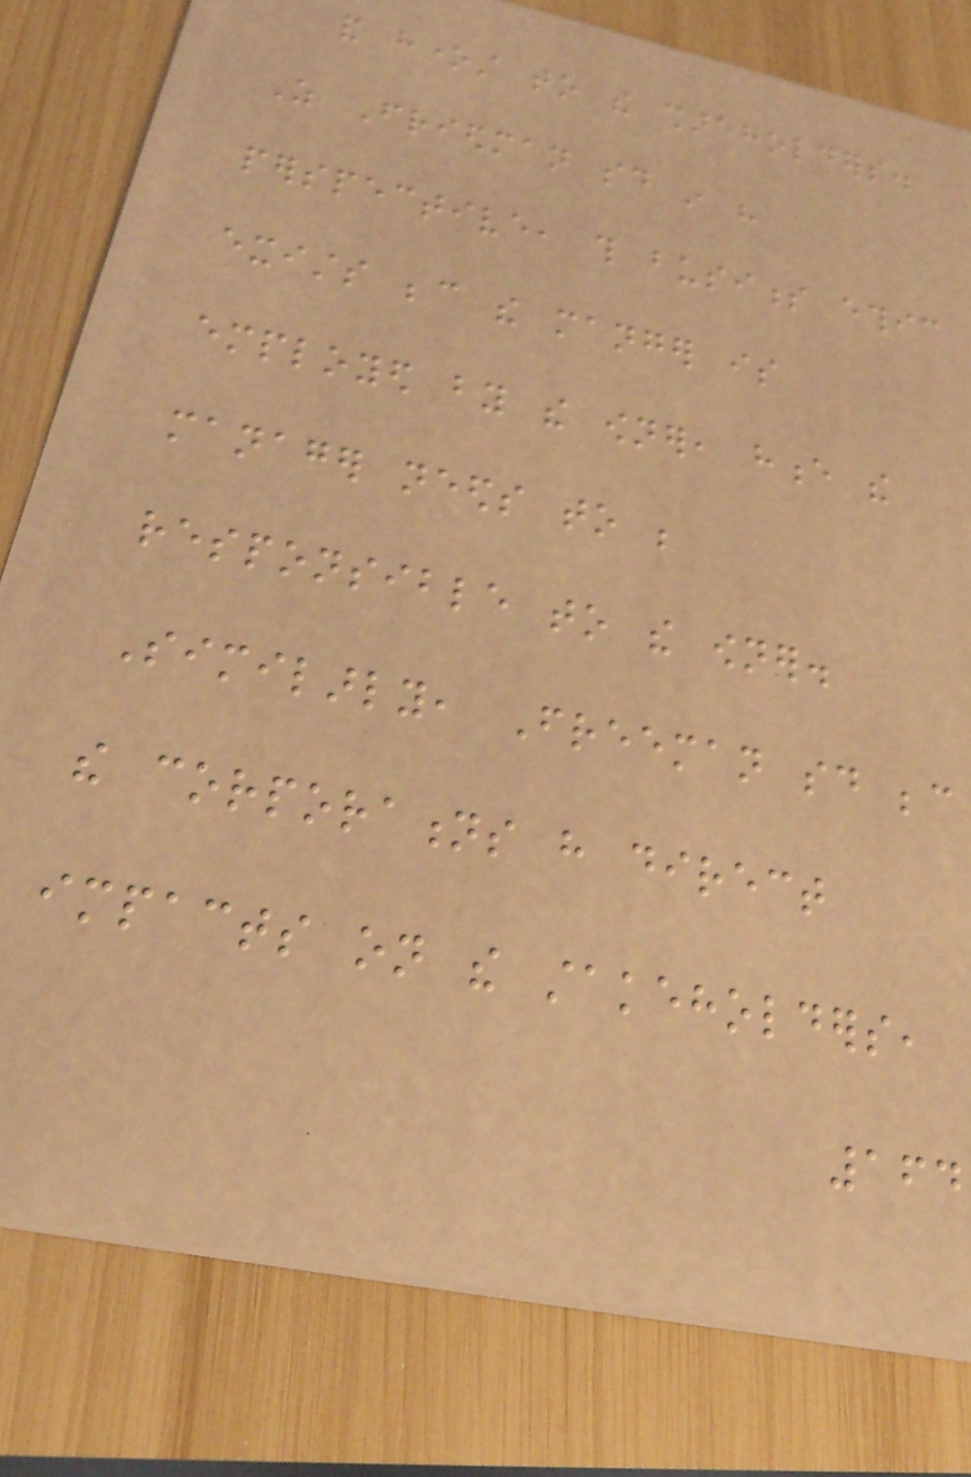and honest to the shareholders.
As Friedman said in his
perspective, this business ethic
exists because the manger is
employed by the owner, hence the
manager needs to be
responsible to the owner.
Similarly, Freeman said because
the corporations have direct
impacts on the stakeholders,
164
